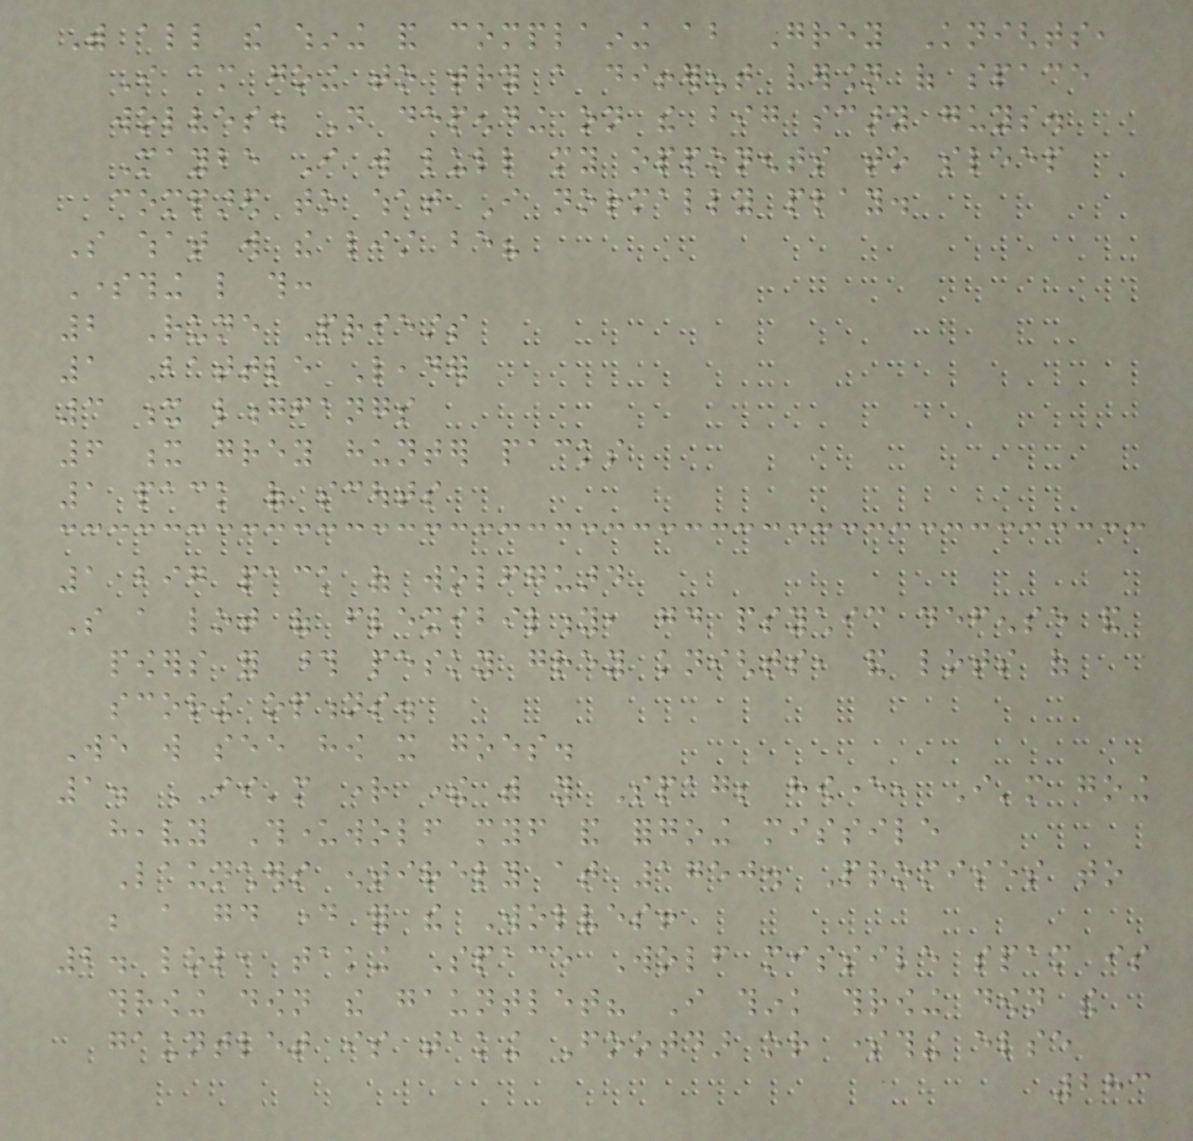With all the whining and complaining about Grey Knights,
I am going to try a different version of space
wolves. Not depending on the big scary guys.
Maybe I will lull my opponents to sleep
compared to what I normally play.
So what will the list be?
Something like this:
2 Rune Priests
1 Battle Leader
3 x longfangs
6 x grey hunter packs
1 pack of scouts
1 big pack of wolfguard
So a lot of flexibility, good psychic defense and
powers for those pesky grey knights, and lots of
scoring options.
We will see how it goes.
1. II'm right there with you Spag; however, I'm going
heavy Thunderwolf myself and forgoing missile
Launchers entirely at 1750. Promises to
be a good day for the Wolves!
2. lol, taking Space Wolf missile spam is
throwing down the gauntlet? I think throwing down the
gauntlet is taking Footdar or something else
283
